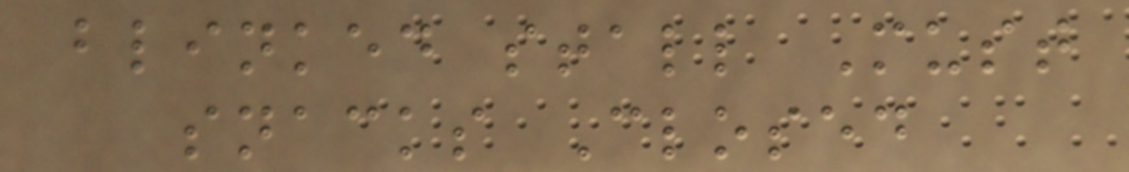blinked stall Must
snacks Closed
